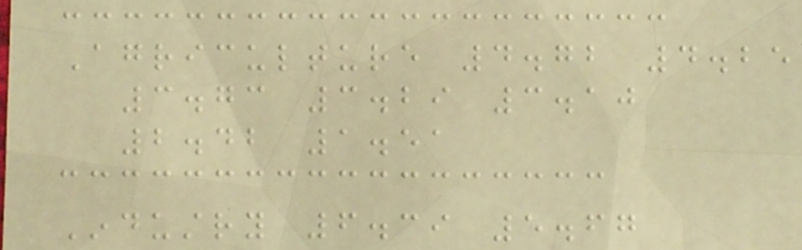Agriculture 4.72 4.25
3.73 3.29 3.10
2.42 1.51
Industry 6.39 5.67
